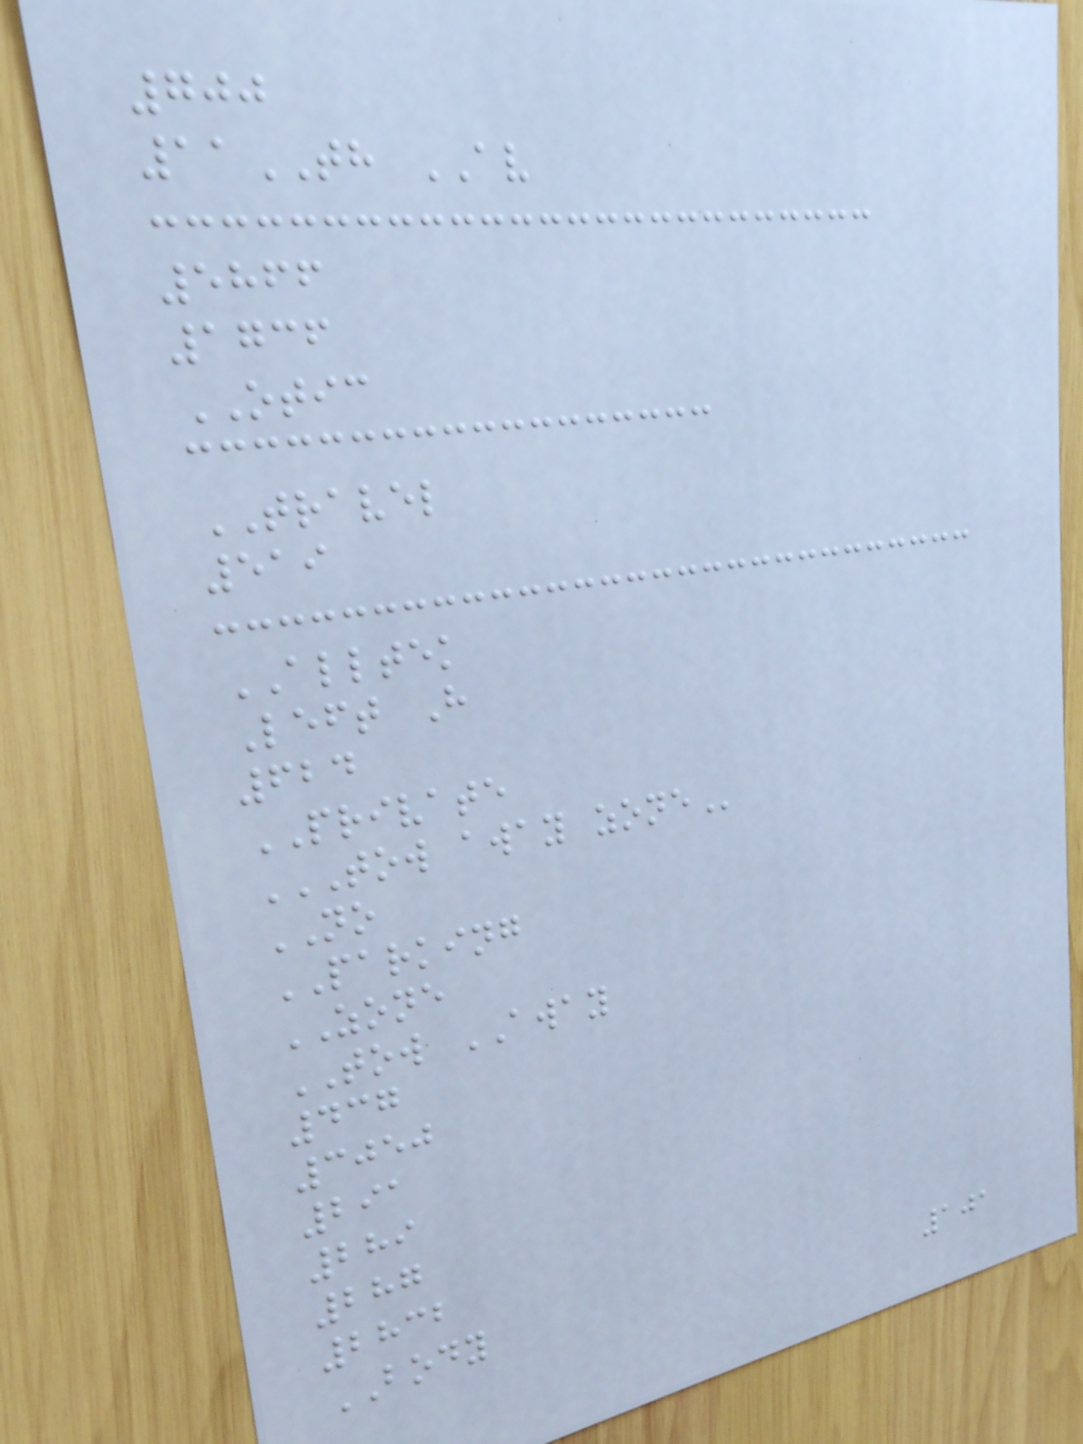700
11TH AV
5866
1736
OTIC
TRAVEL
519
ALLTEK
Left H
624
PRIVATE
TOW AWAY ZONE
NO
PARKING
ZONE
TOW AWAY
437
3050
291
289
287
2832
BODY
101
